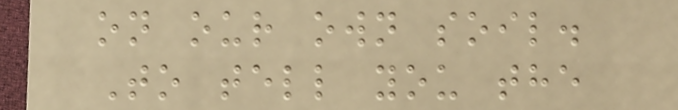on our own soil.
To tell you the
